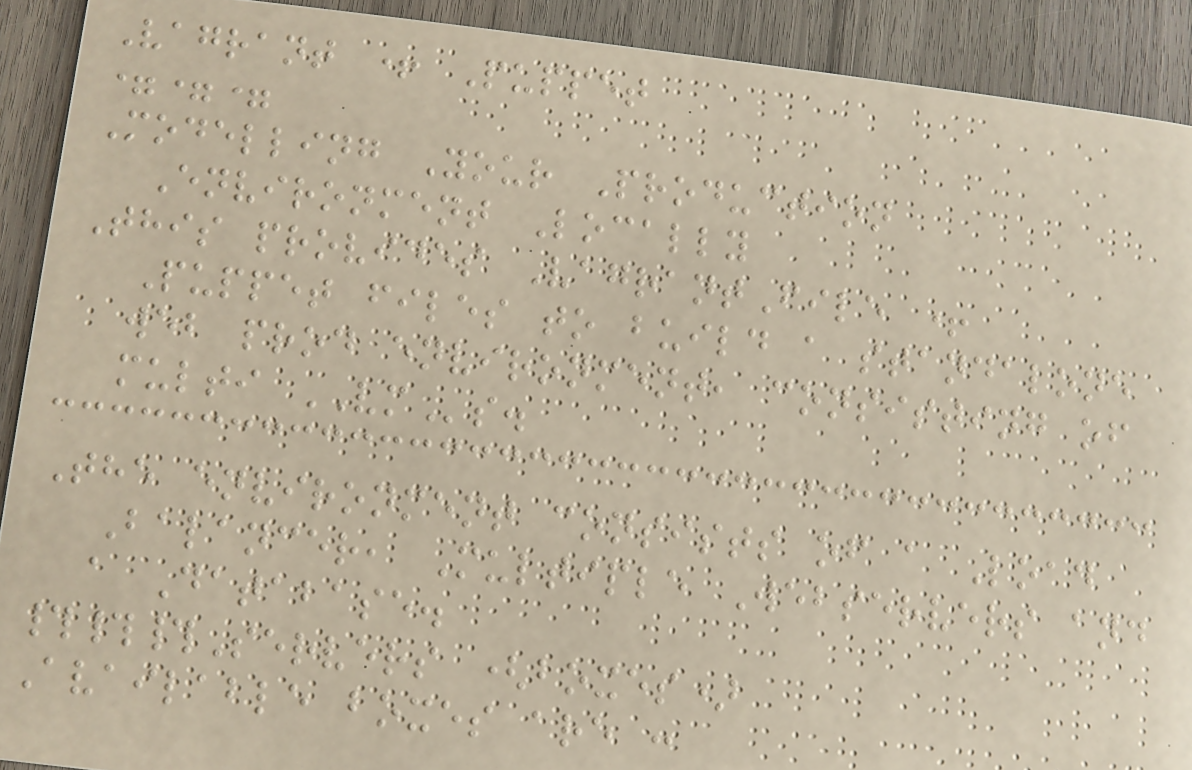Vagrant + Puppet
===
Modelling Your Production
Environment Locally
This provides VagrantFile +
Puppet files to build a standalone
web prod environment, consisting of
multi VMs.
The environment consists of a Load
Balancer, Multiple Webservers and
a Database.
###Servers (boxes)
Available boxes are :
